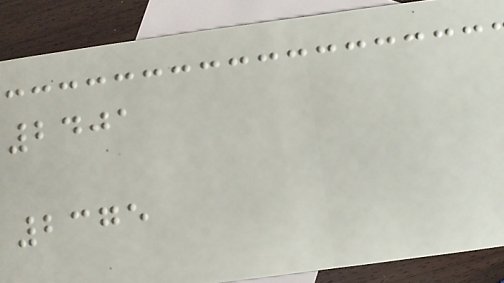2401
2375
